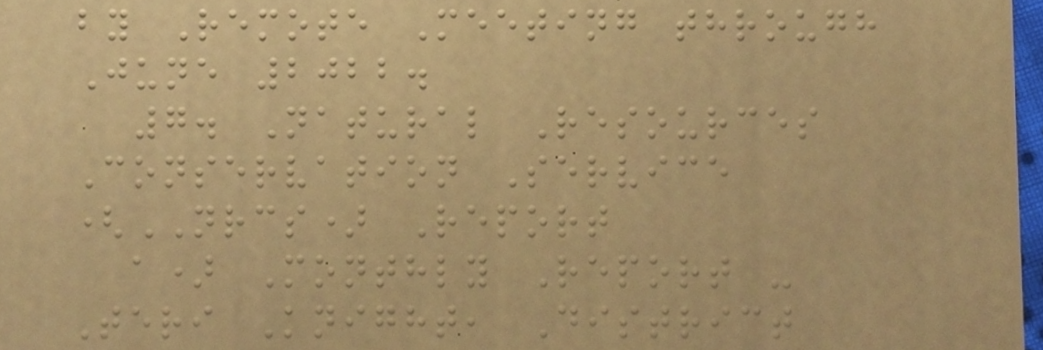by Remote Meeting through
June 2022.
7. Natural Resources
Conservation Service
(NRCS) Report
a) Monthly Report -
Teri Knight, District
